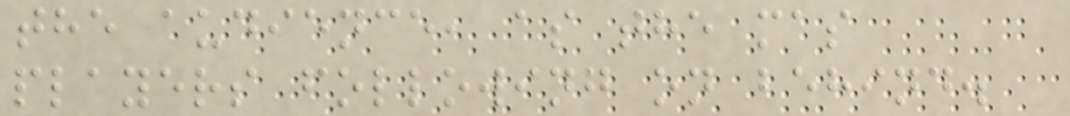the audience, as the mas
players following on behind.
